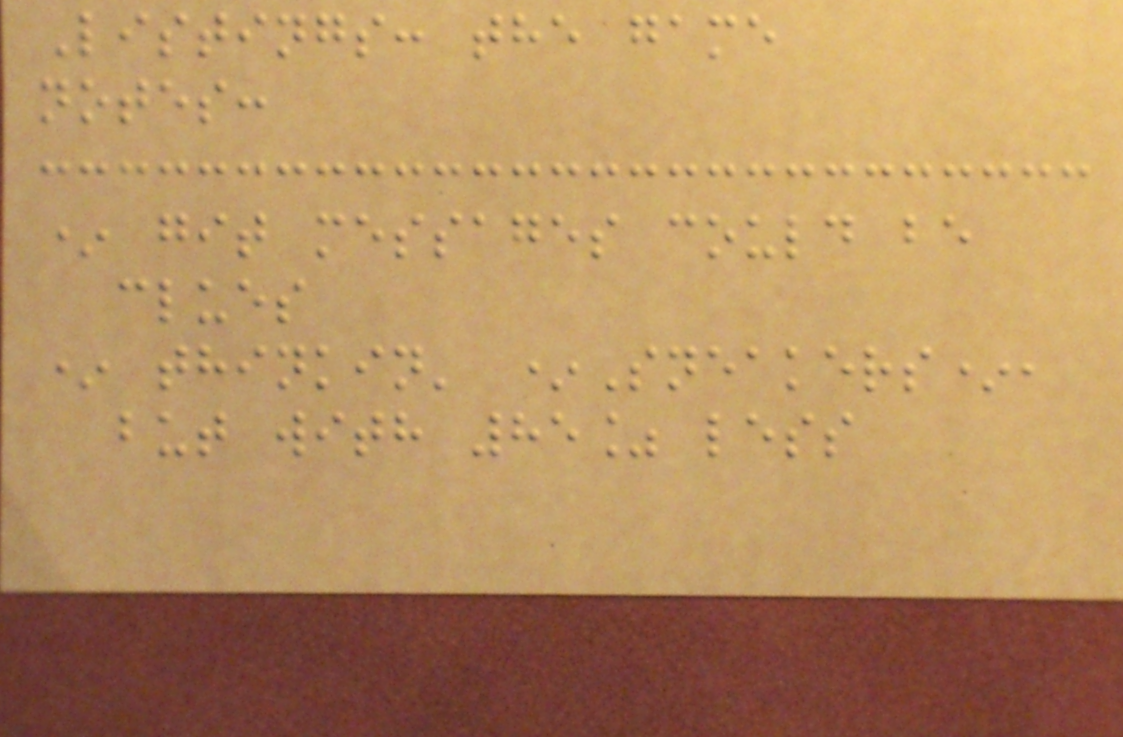Listings: the game
notes:
* git messages could be
clues
* thinkin' *Sneakers*,
but with 85% less
